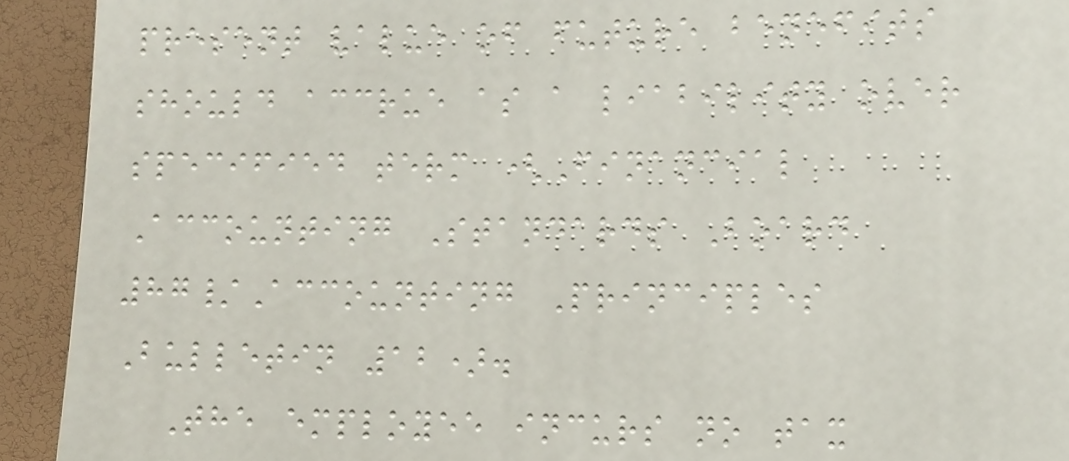present value of future benefits
should accrue as a liability over
specified term (Financial
Accounting Standards Board
87/Accounting Principles
Bulletin 12).
The employee incurs no tax
